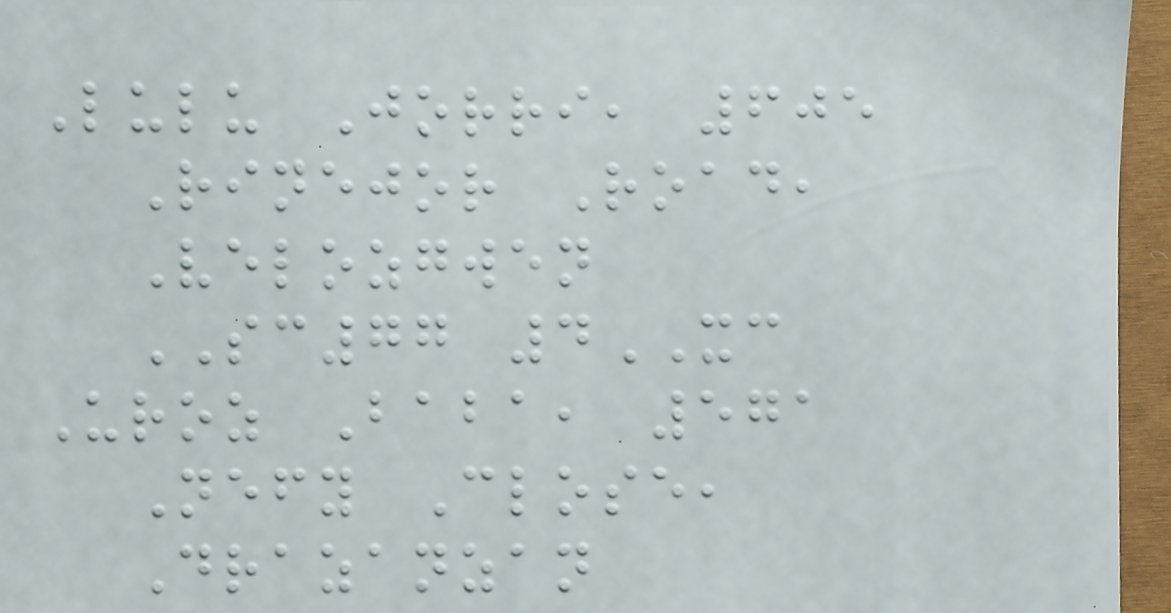Lulu Jorri, 605
Rinejor Road,
Velozgwen
SC77 4XC
Uroz Baba, 571
Nefy Close,
Drazanzan
